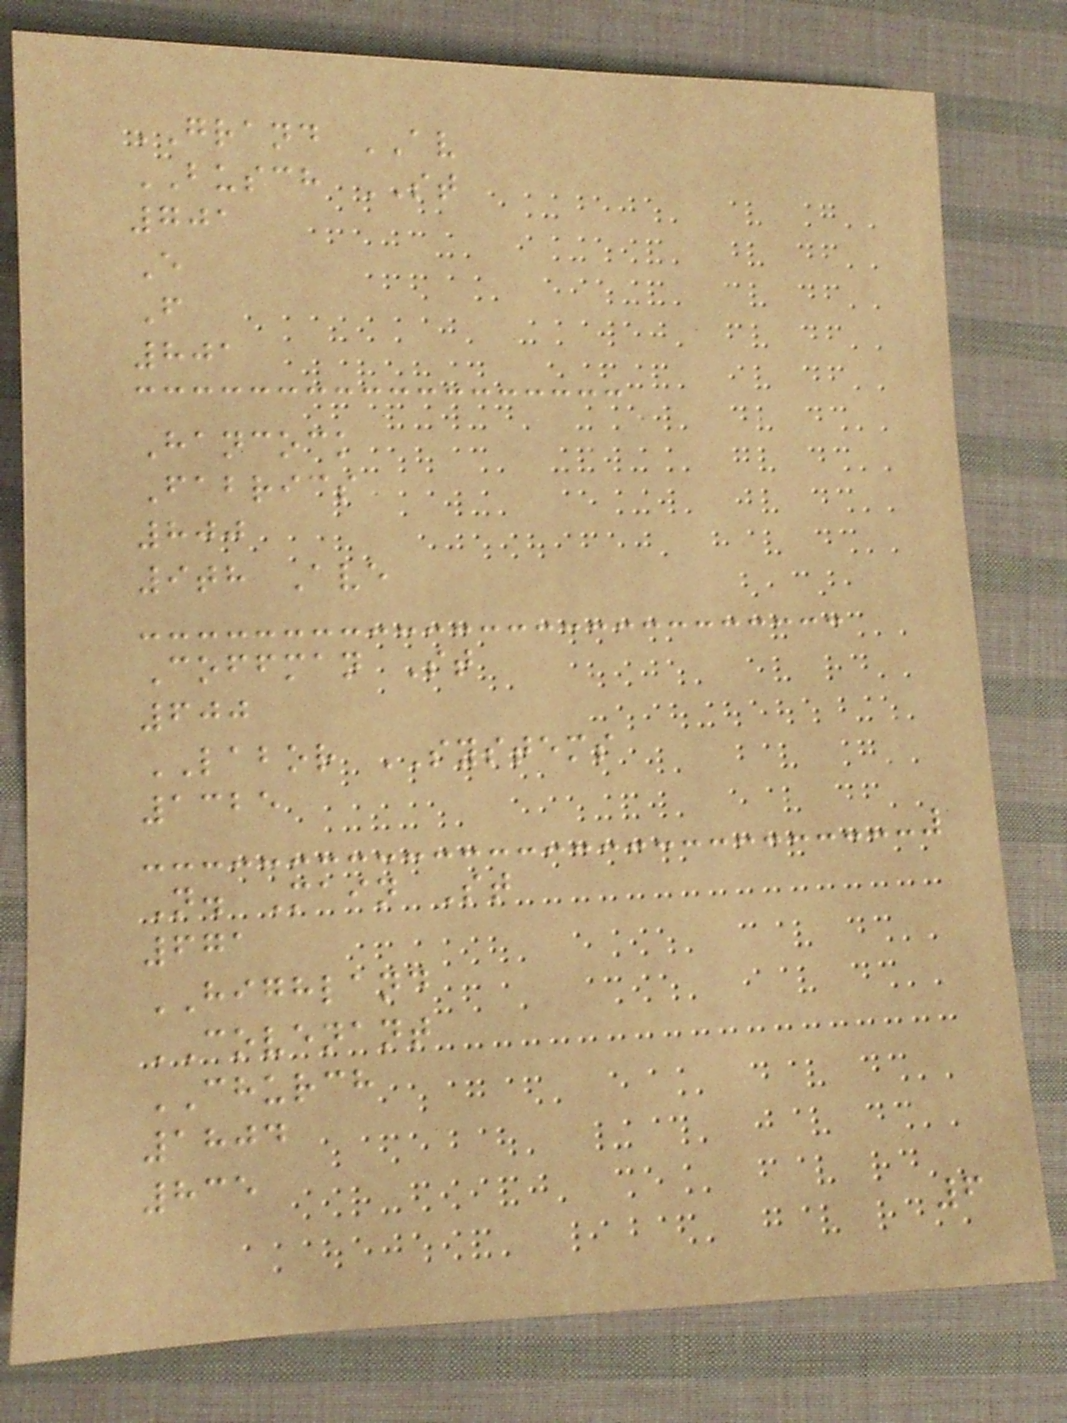GRAND AV
BUSCH ST
701
E
F
801
Hancock
Fabrics
800
9th Ave
Coffman St
600
LABOR SYSTEMS
1325
N. Main St
671
HIGHLAND
COVENANT
CHURCH
1804
835
6
